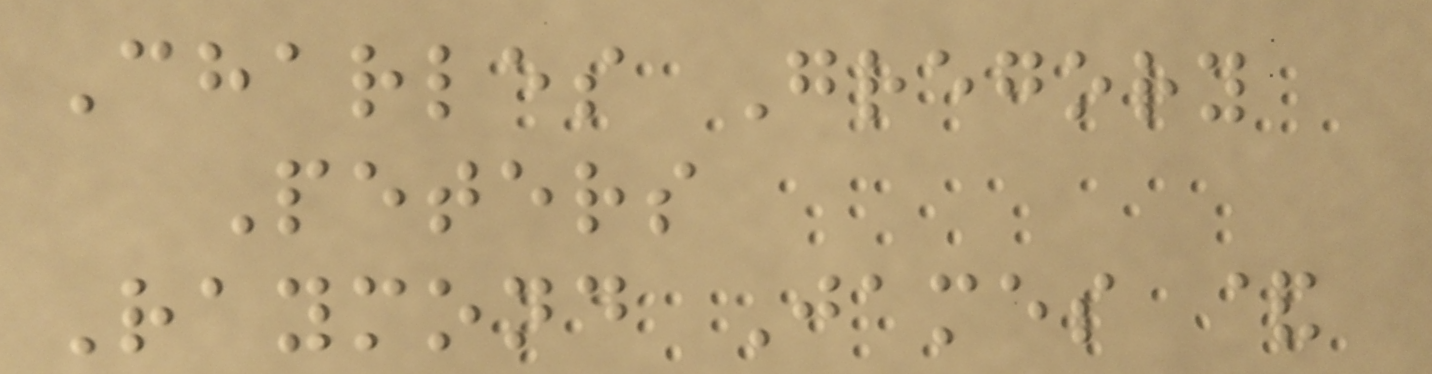Charles Gregory
Peters
Raymond James &
